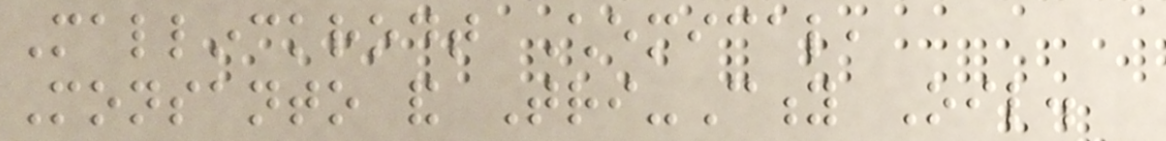Mallinckrodt Chemical,
Monsanto and Tri-City Oil.
